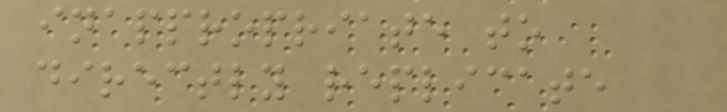inappropriate to
directly replicate
